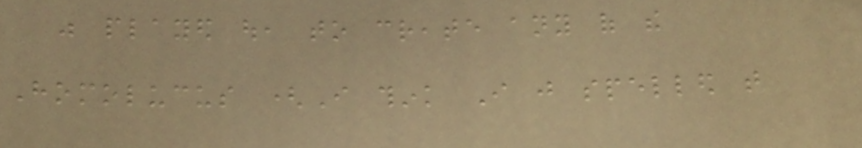was played out, to create any of the
Homolucus (I think I just spelled that
